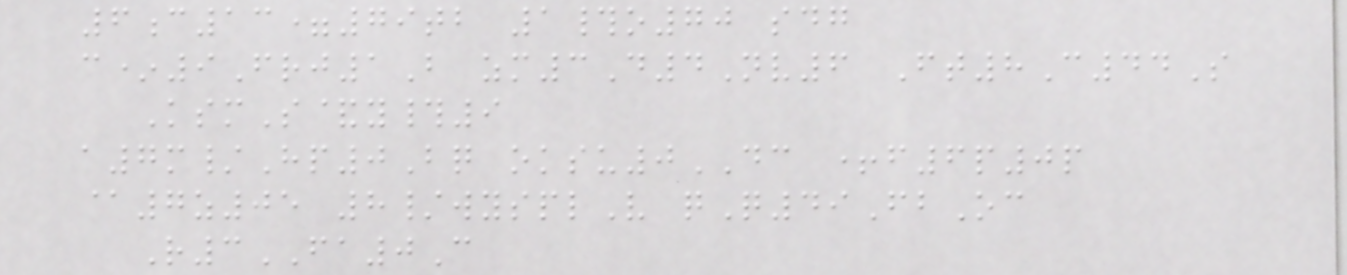6c13=79tb 1#o70 sdg
c*9Frj1B zm3D4Nv6 Ft8C44S
KsmS&y#9
a7m/Hp0Bq oksu0DC +f6p0p
@7z05 8/wysplV qQ49FbOc
R3FA0C
